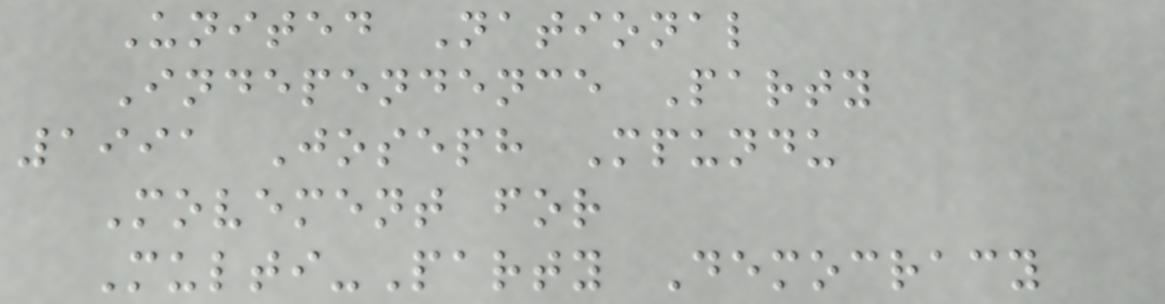United National
Independence Party
1991 Joseph Mpundu
Movement for
Multi-Party Democracy
